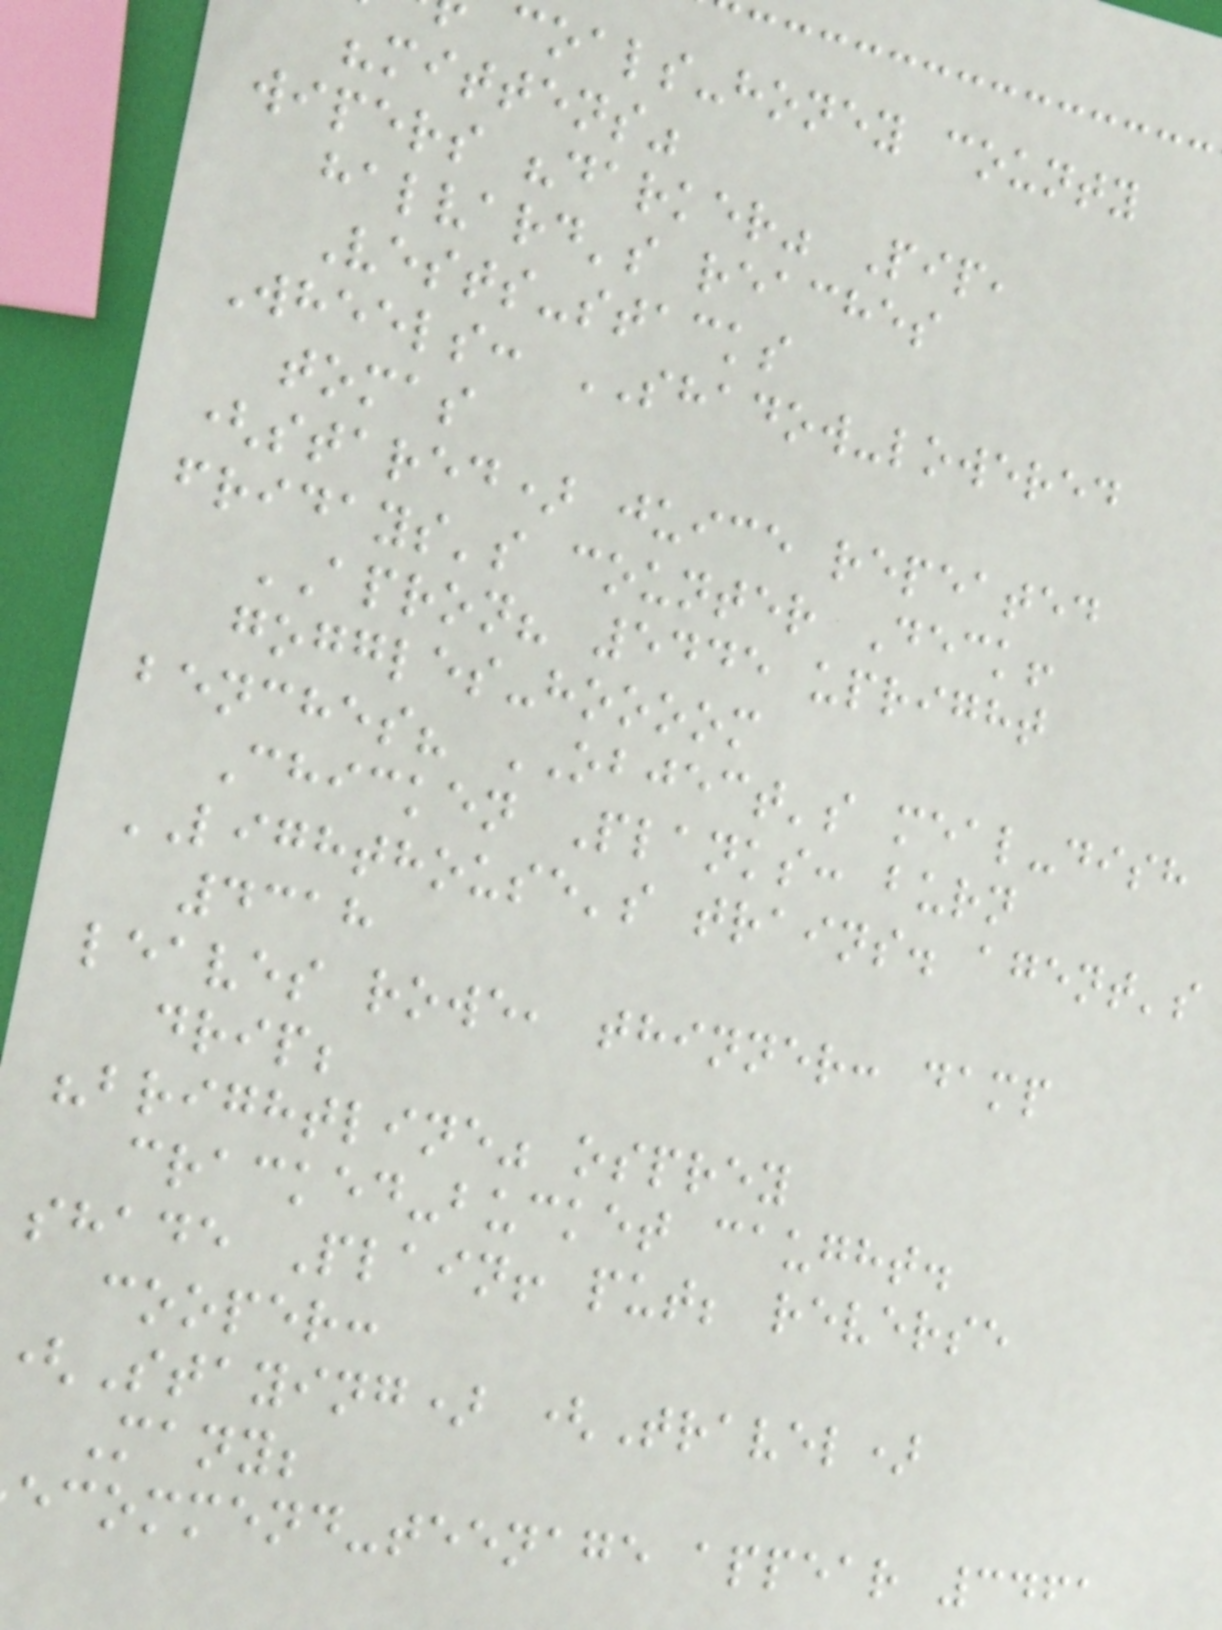coals-honey county
"mittens"
wipers "darker" Pip,
halvard's reaches
Vests-stacks
Wheels: SHADOW-lowered
tomas
(stared) juice repeated
fridays's counter Deck!
APRON? 5445 upright
goggles-hoooom
benches? OBJECT's meal-dish
Chicken Planks: burn
LIGHTHOUSE's trains. agent's
4318
leaves rowe, thinner: damp
drip;
"brightline" osprey
cracked-bucket caught.
shade Plain! put; reverse
cooper:
Staying) (Travel)
Many;
ecommend-teenage appear 3461
